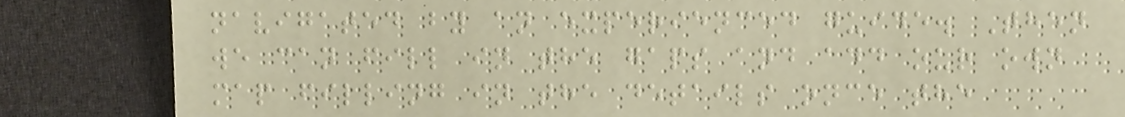navigated by an experienced guide. Then
we can fill in the gaps and add our own
map filling in the details once the
